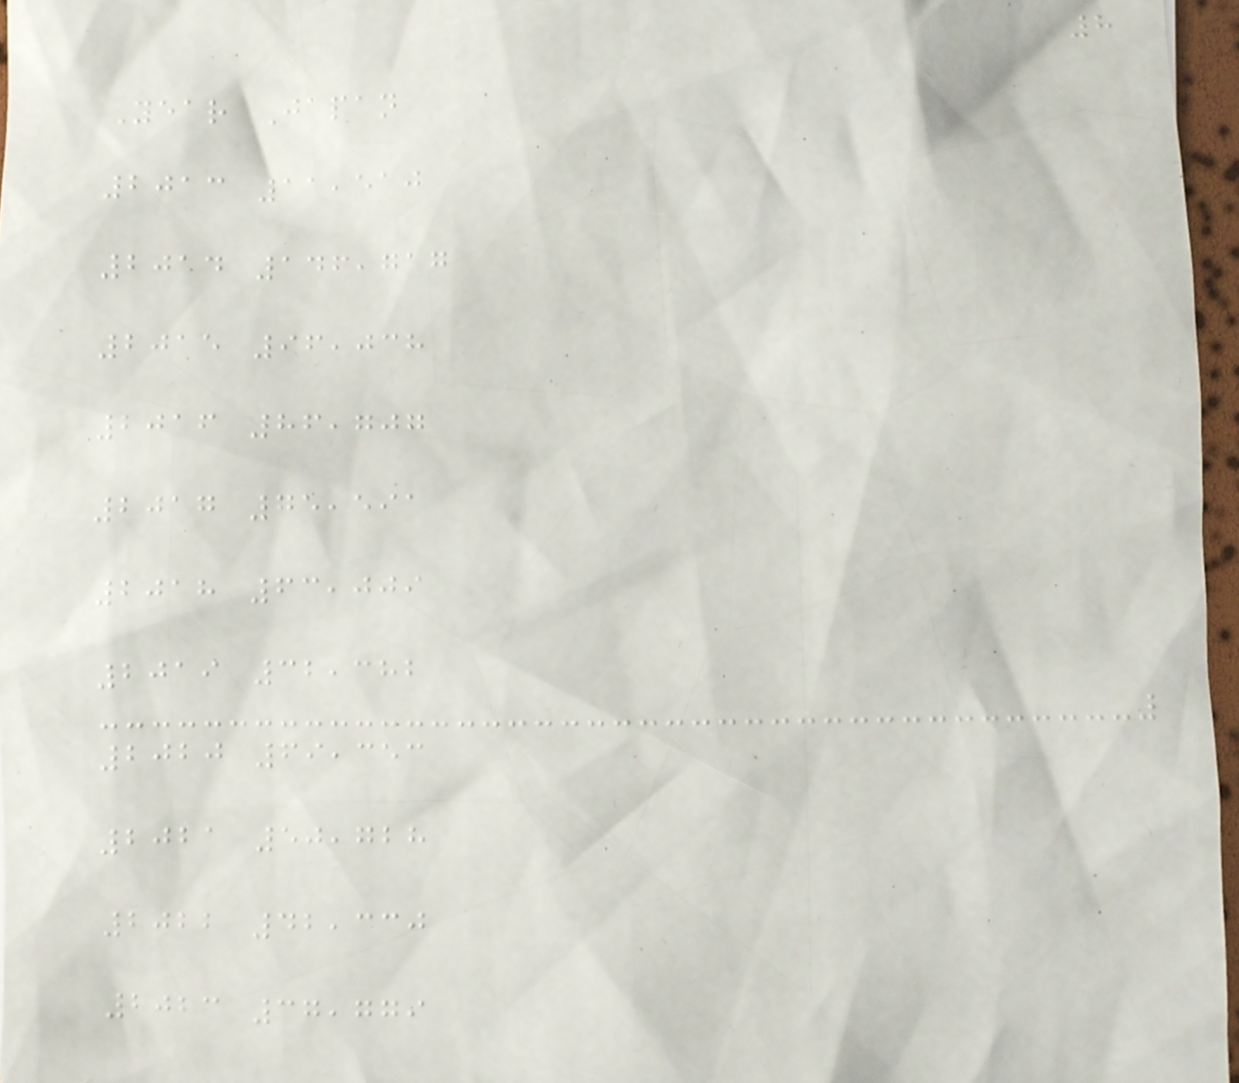8
Year Japan
2013 11,510
2014 146,717
2015 96,038
2016 86,707
2017 75,591
2018 63,009
2019 32,382
2020 69,353
2021 50,728
2022 42,330
2023 37,779
